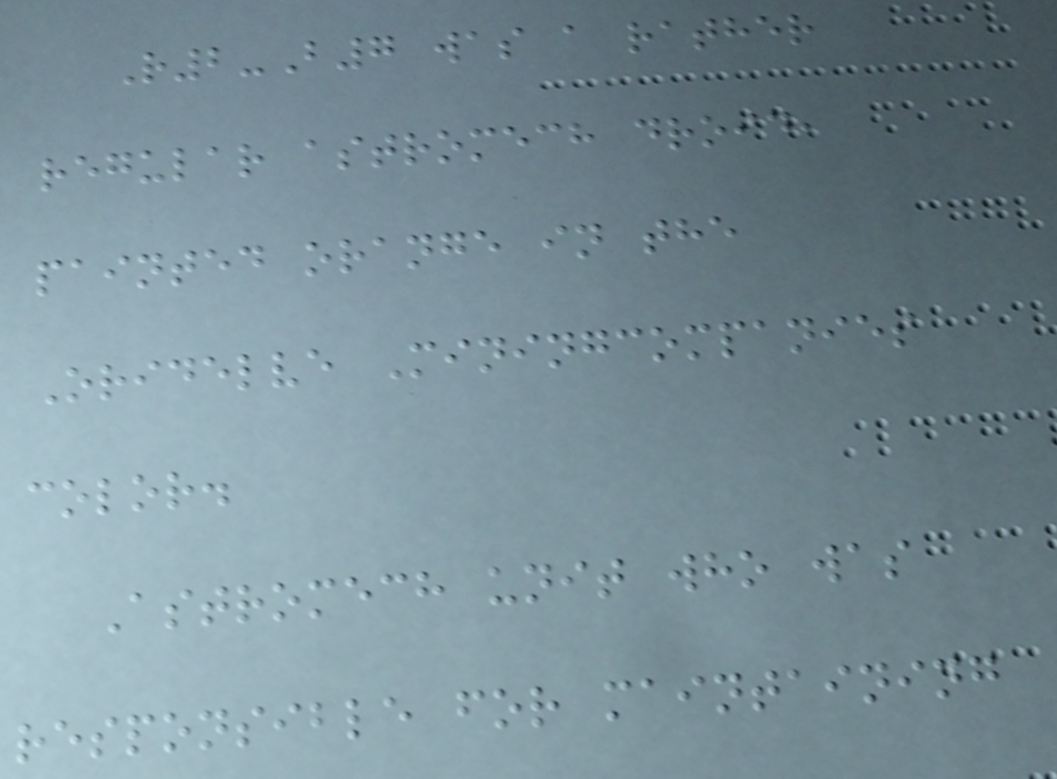R2-B7 was a rather
regular astromech droid,
painted orange in the
Oridelve Miningcompanies
color.
Astromech unit who was
responsible for maintaining
